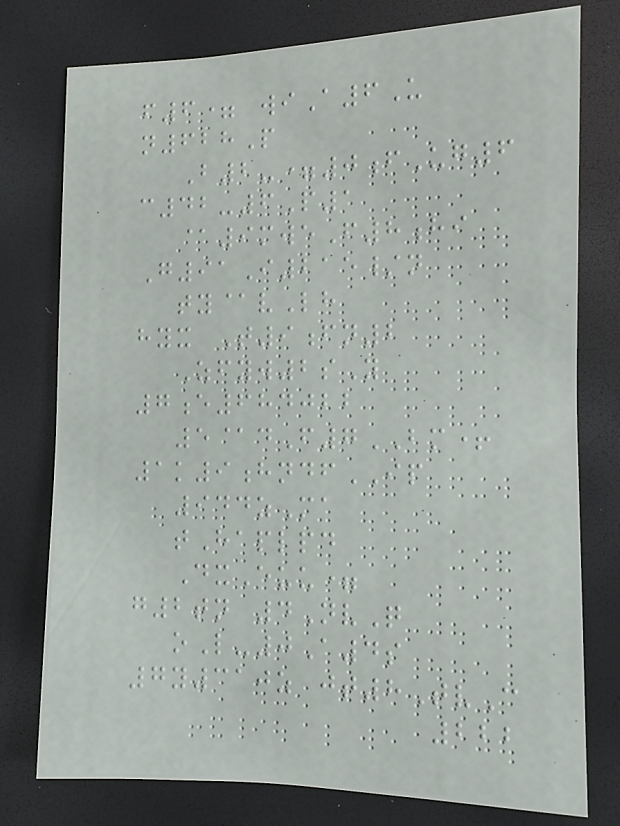f6= wiA6U
n628P
B2-=0fUg6
c42-6P1
@9mweF8hi
G91I215/n
ty@vLh
hyx T9fn2
Zfyw2sY
7e684022
5@dF7BM+
1k9hndfIP
944zMa
tHaplpd
DxEuu=
g2tn 4NvQ
oL-0A4s
7y310z jt8TvC
222
